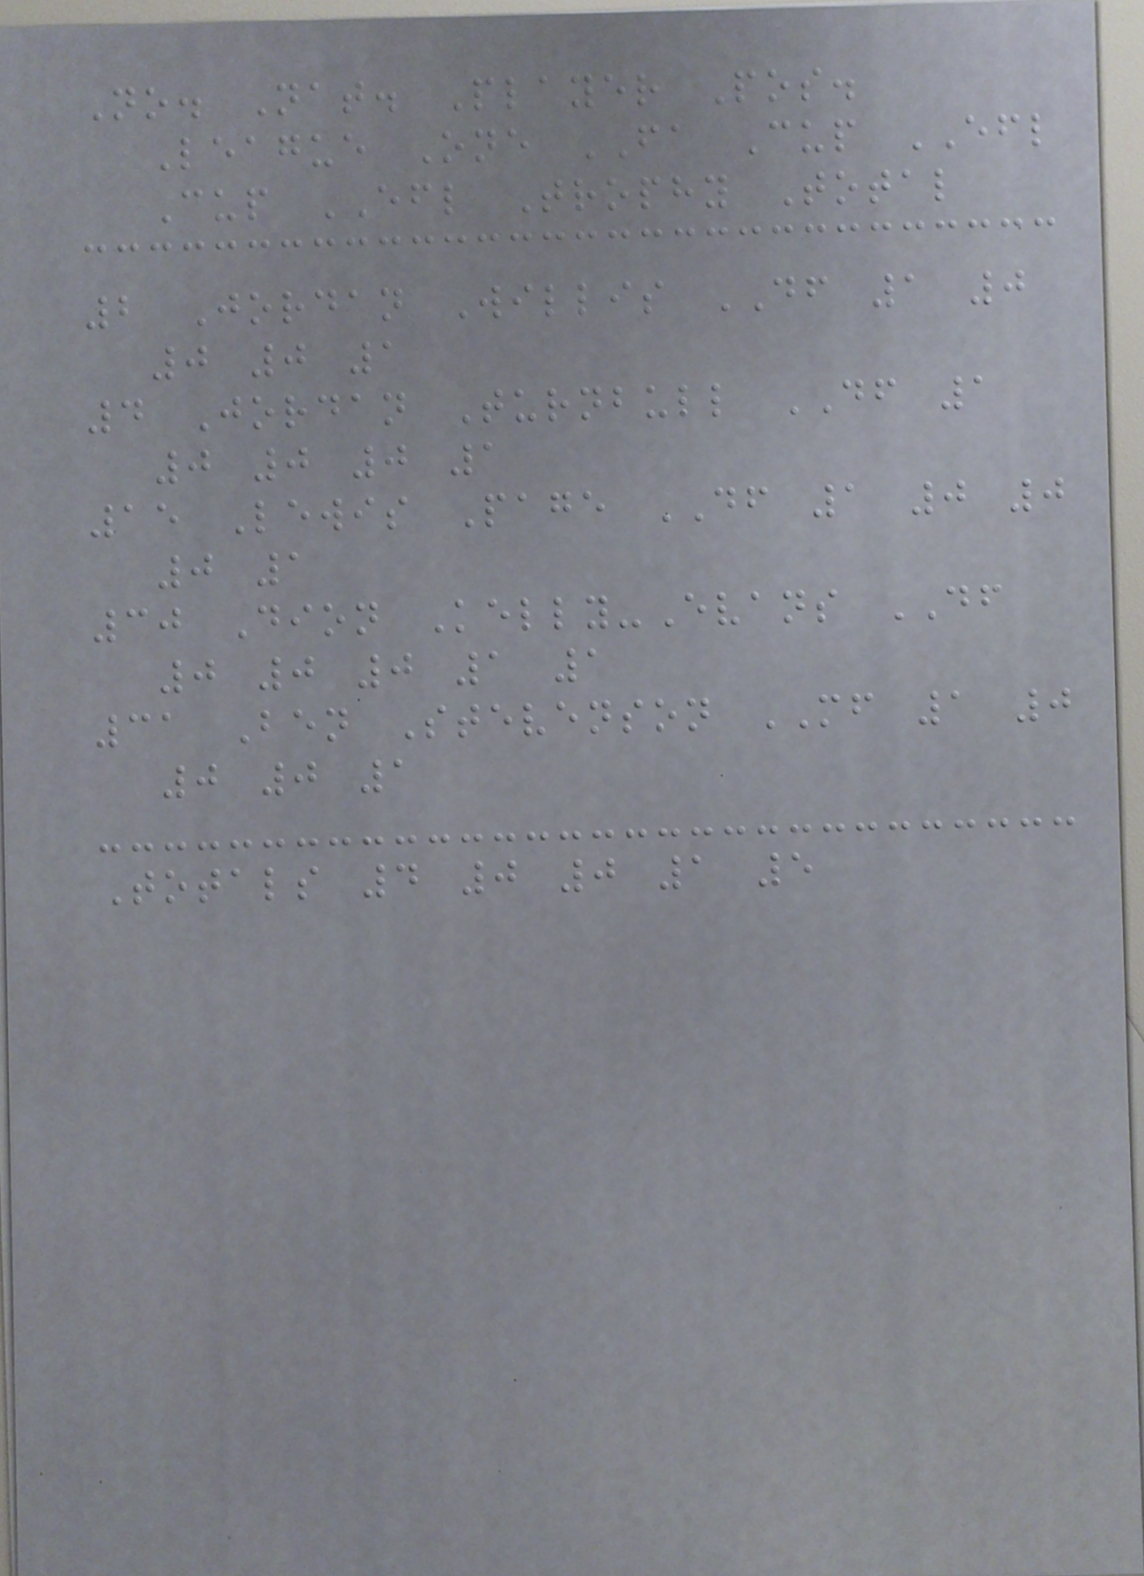No. Nat. Player Pos.
League One FA Cup EFL
Cup EFL Trophy Total
2 Jordan Willis DF 1 0
0 0 1
4 Jordan Turnbull DF 1
0 0 0 1
15 Lewis Page DF 1 0 0
0 1
30 Dion Kelly-Evans DF
0 0 0 1 1
31 Ben Stevenson MF 1 0
0 0 1
Totals 4 0 0 1 5
